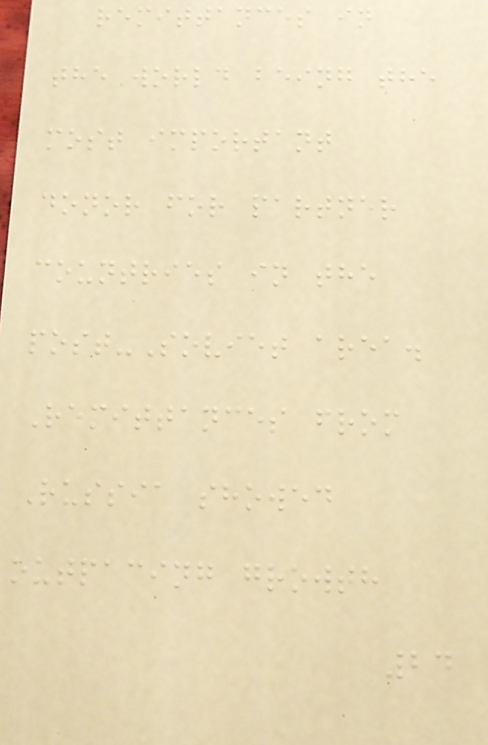remittances in
the world being the
most important
donor for partner
countries in the
post-Soviet area.
Remittances from
Russia showed
outpacing growth
24
